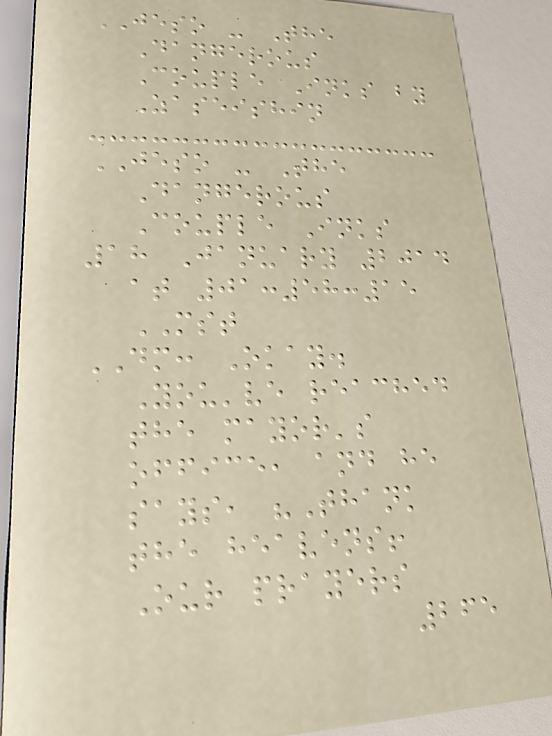JESO - The
Dangerous
Couple Inks by
Zaseishin
JESO - The
Dangerous
Couple Inks
18 January 2014
at 01:58:15
MST
DM: Okay.
You've reached
the mayor's
office, and he
says, "Thank
the heavens!
Our prayers
265
